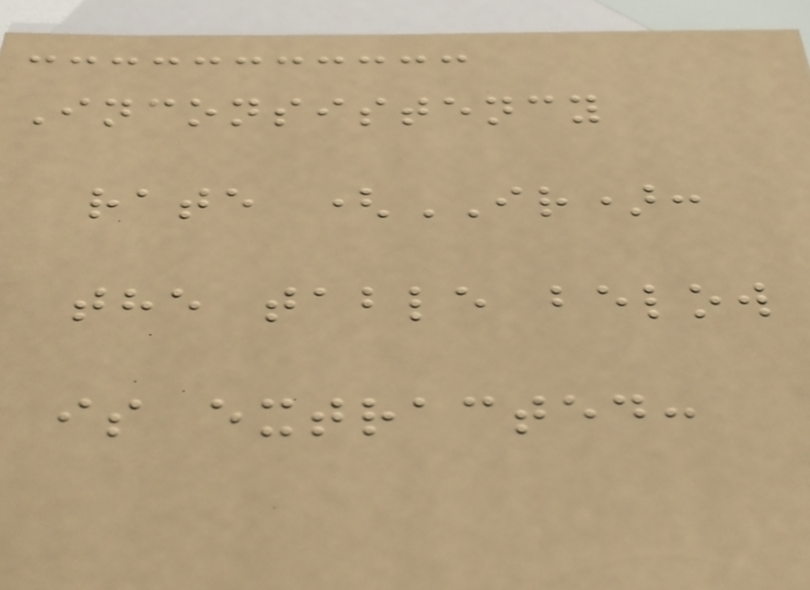Inconsistency
rate (IR):
the table below
is extracted:
